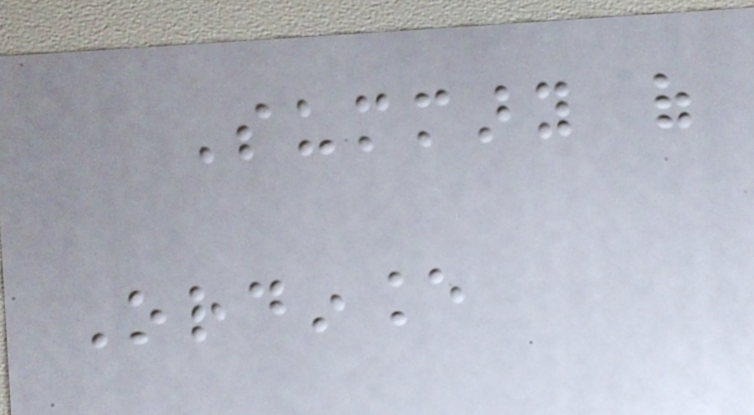Summary of
Ordinance
